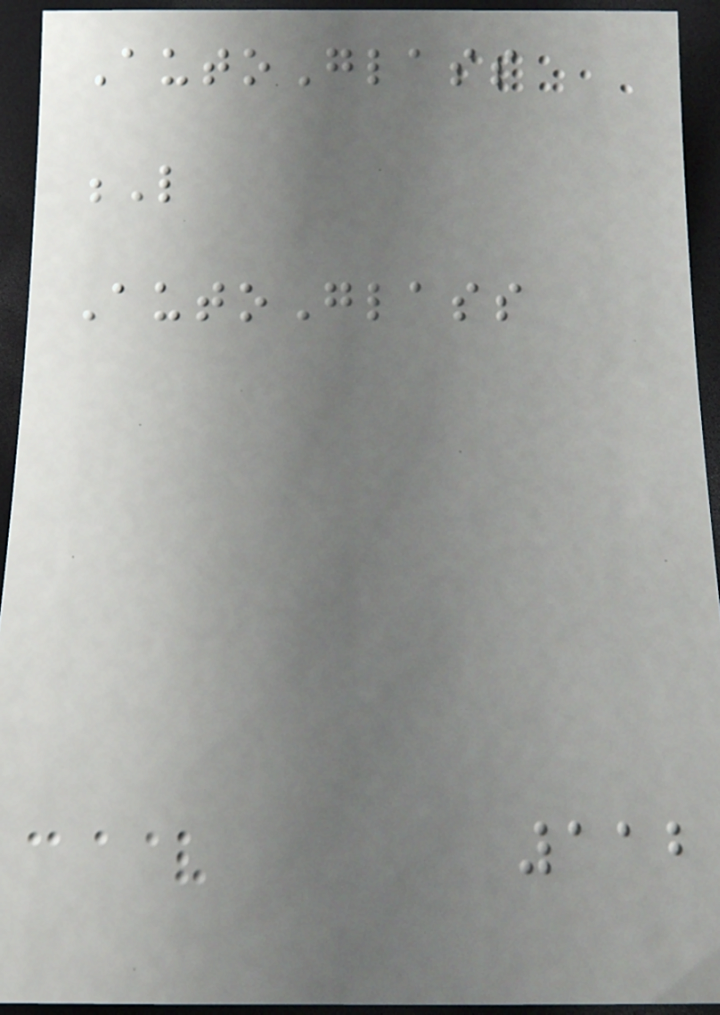AutoGlass
L
AutoGlass
112
